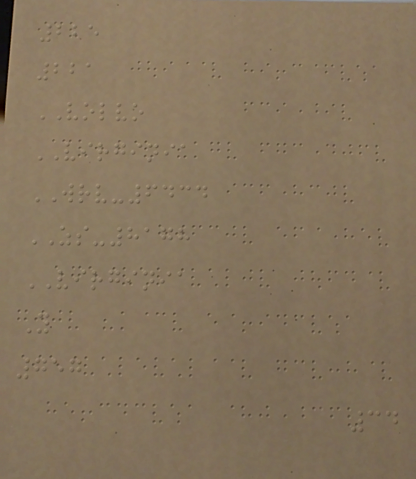225
221
VOLVO
VIRGINIA
WRV-6434
ZS-8178
VIRGINIA
Y
757
34
